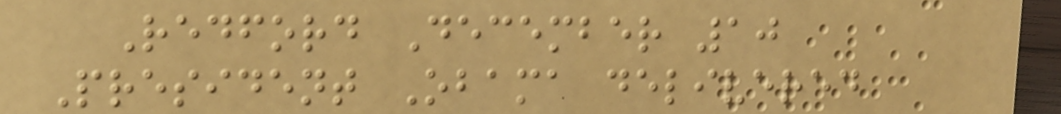Redford December 10
President Obama delivered
